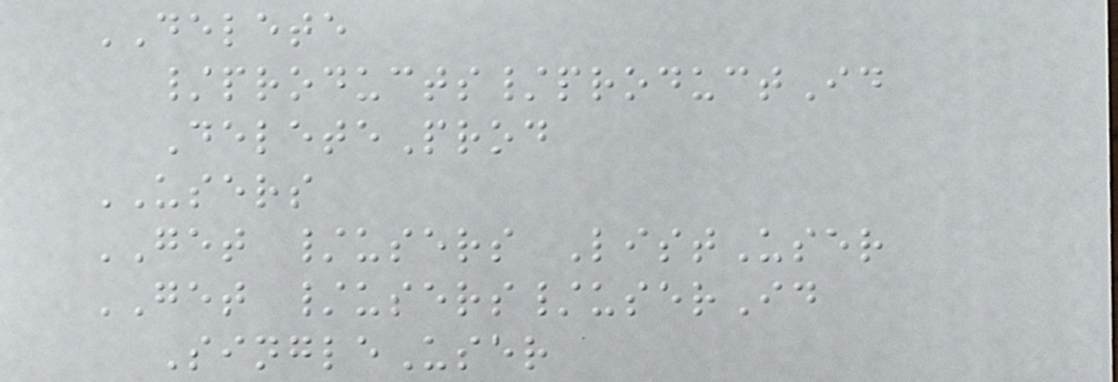DELETE
/products/productId
DeleteProd
USERS
GET /users ListUser
GET /users/userId
SingleUser
